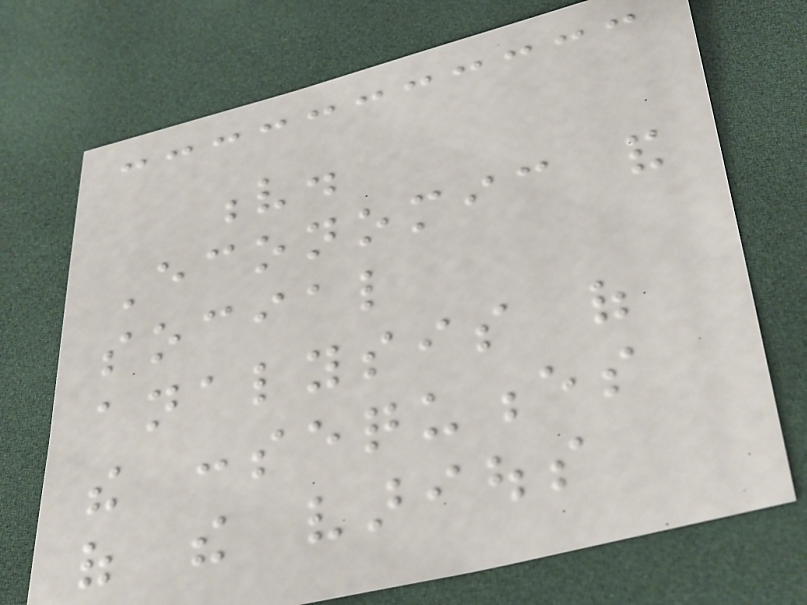v.
Economic and
social
analysis of
the consequences
of the various
